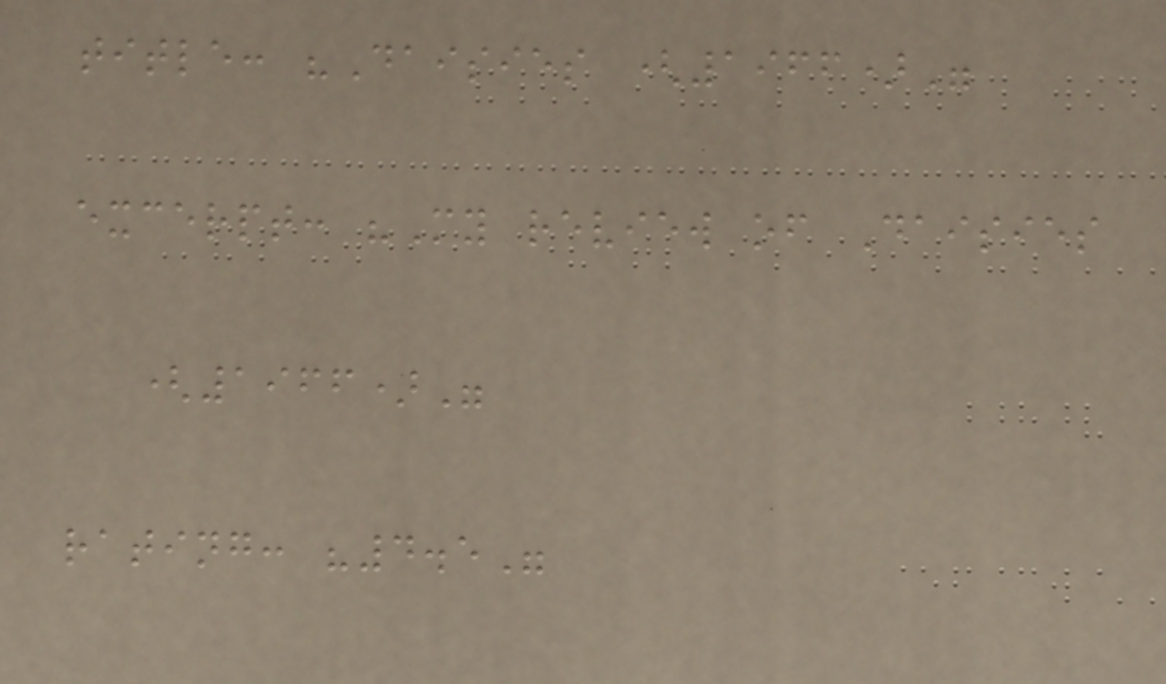title: "Daisies (1966)"
excerpt: "My review of Daisies
(1966)"
rating: "4.5"
